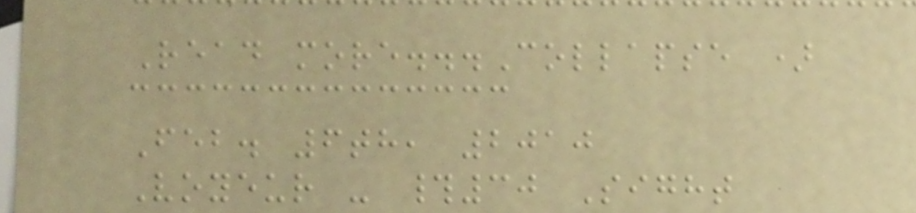Read more...Collapse )
Feb. 6th, 2010
Voyeur - #30 Sight
